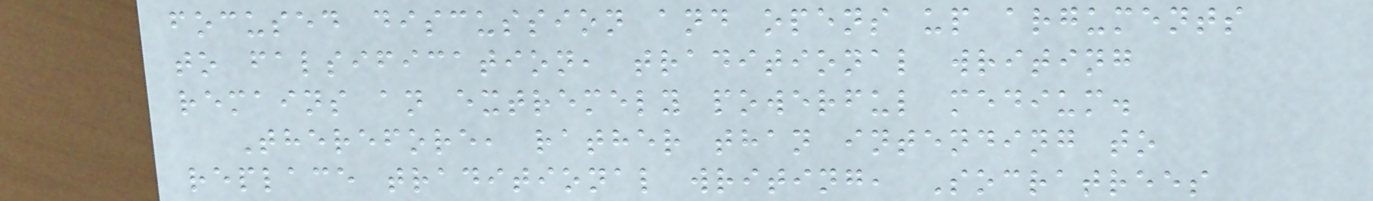focused discussion and opens up arguments
to falsification, traditional writing
remains an extremely powerful medium.
Therefore, rather than intending to
replace traditional writing, Socratrees
